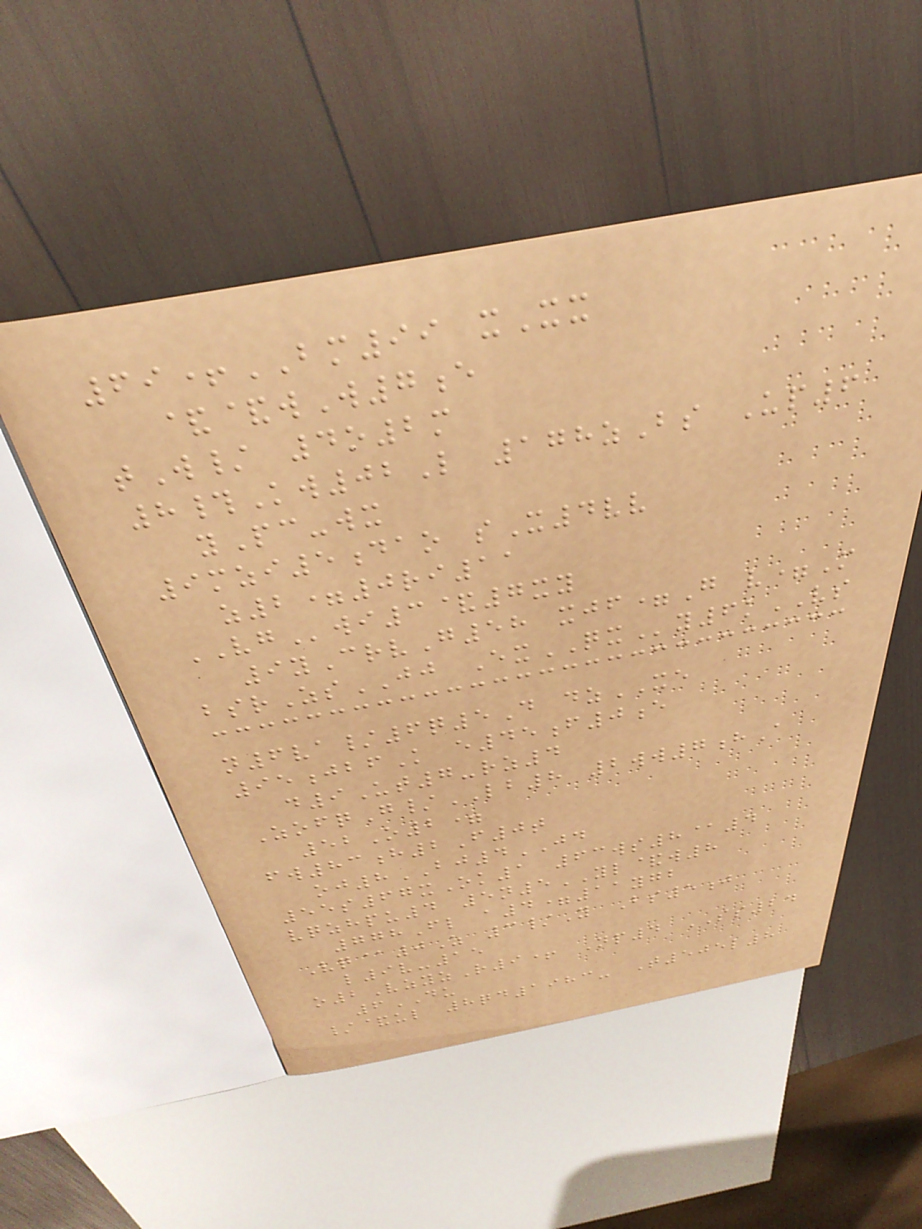69+BM99 xXx
&&wW7e
tW/ 4o2m
8#Kw02L 178zBs Up6
yPc-wx
9mzi5dao sX4vv
z2=0ri11
VGwi3&7xy
9yCrvG58 xjf=G v=M
bsrZsJJ ExQXy6kVS
n6va/6q5D dzXE
95jbfK e45f0e
d9Ut7-rz4
ZofqG/LB8 2ww7hA
52O2=
fw83h2F0t
oj8BJ4JD
55s67xOk1 63ws8@4
vqzhpu4 5n5YL&w8
778Fl a4=11ygb
Vq@0Z 3/Y Bs5j
l9v-15
o2VzyzR9+ Np4 SS24
6DU
/&ul 8qd1983- T505l8
